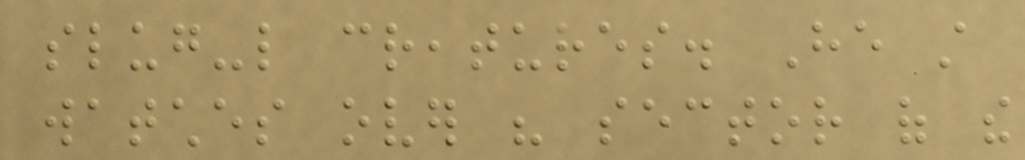slug-like creatures. He still
watches over his sector of the
